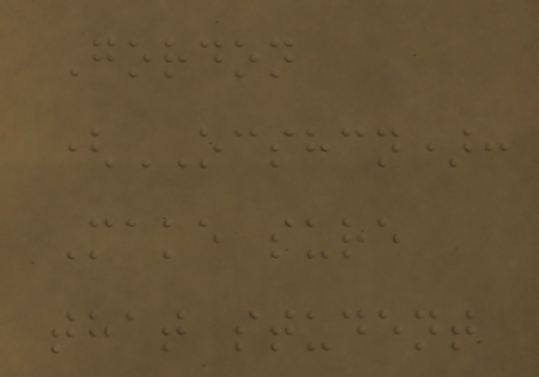Gordon
(OCSHCN):
Make sure
that student
